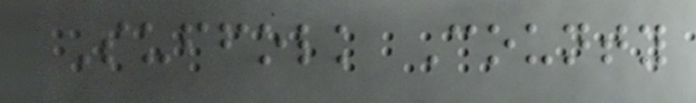Suffolk County
